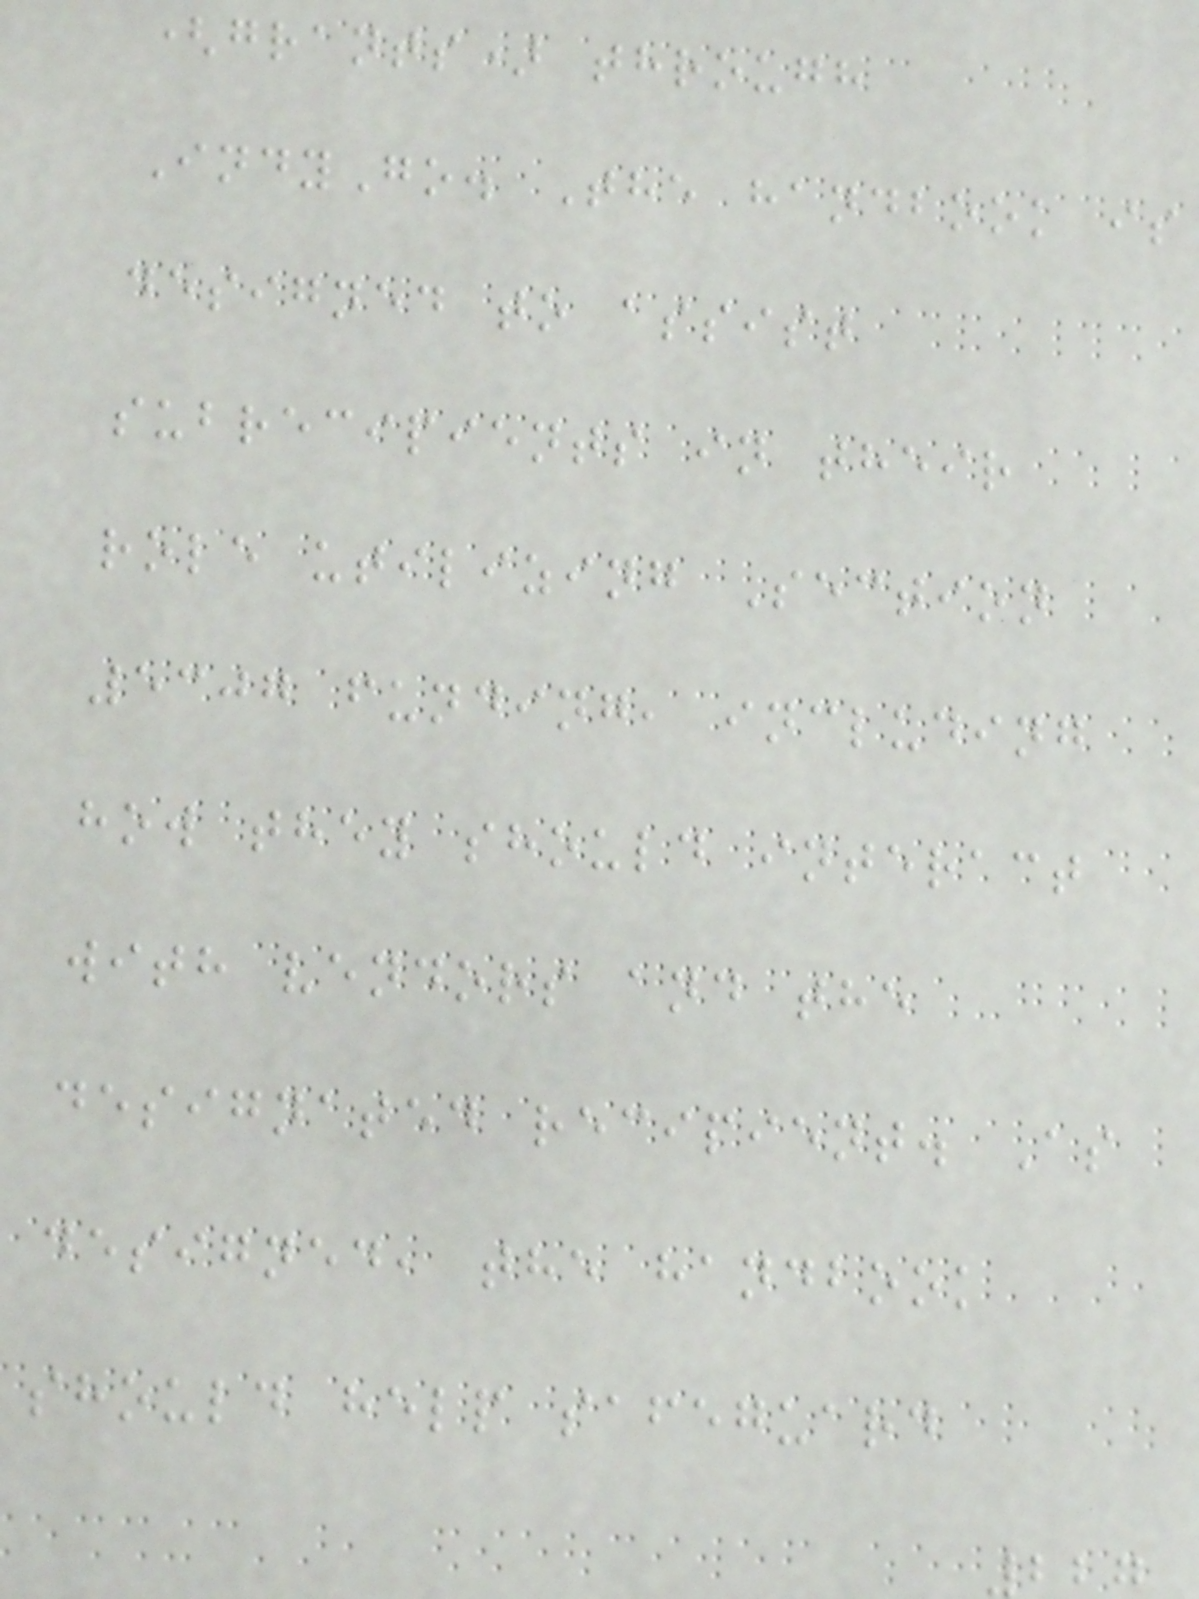(grants) through
IndyGo. The handbook is
designed to assist
subrecipients in their
role utilizing Section
5307 funding, including
how they should interact
with vendors and the
designated recipient. As
designed, the handbook
should help safeguard
